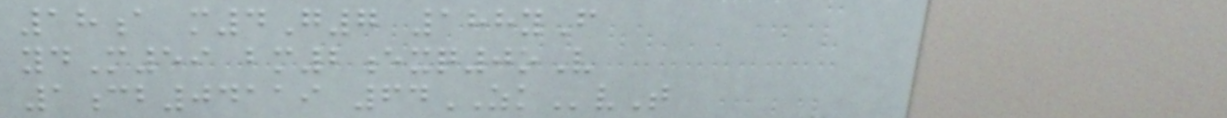18a m4G7 188yF
ydM59 bm2exq0oV
1cb04119 64ZKvT
